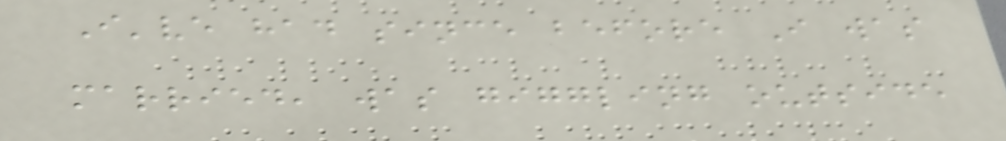I've had since before I was
married, was giggling outside
